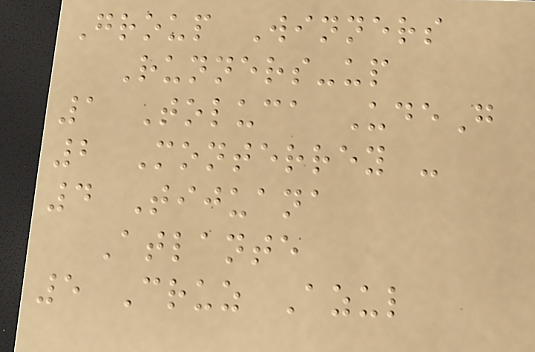Group Winners
Runners-up
1 Toluca UdeG
2 Monterrey -
4 Tijuana
Atlante
5 Cruz Azul
